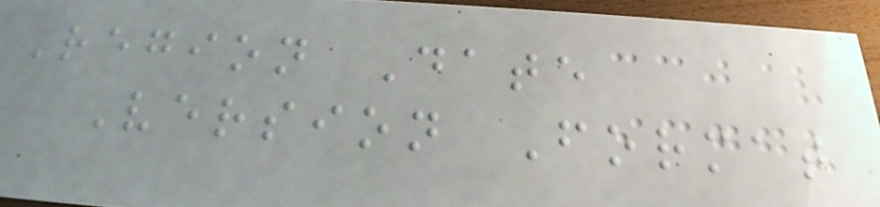Region Date
Version Format
